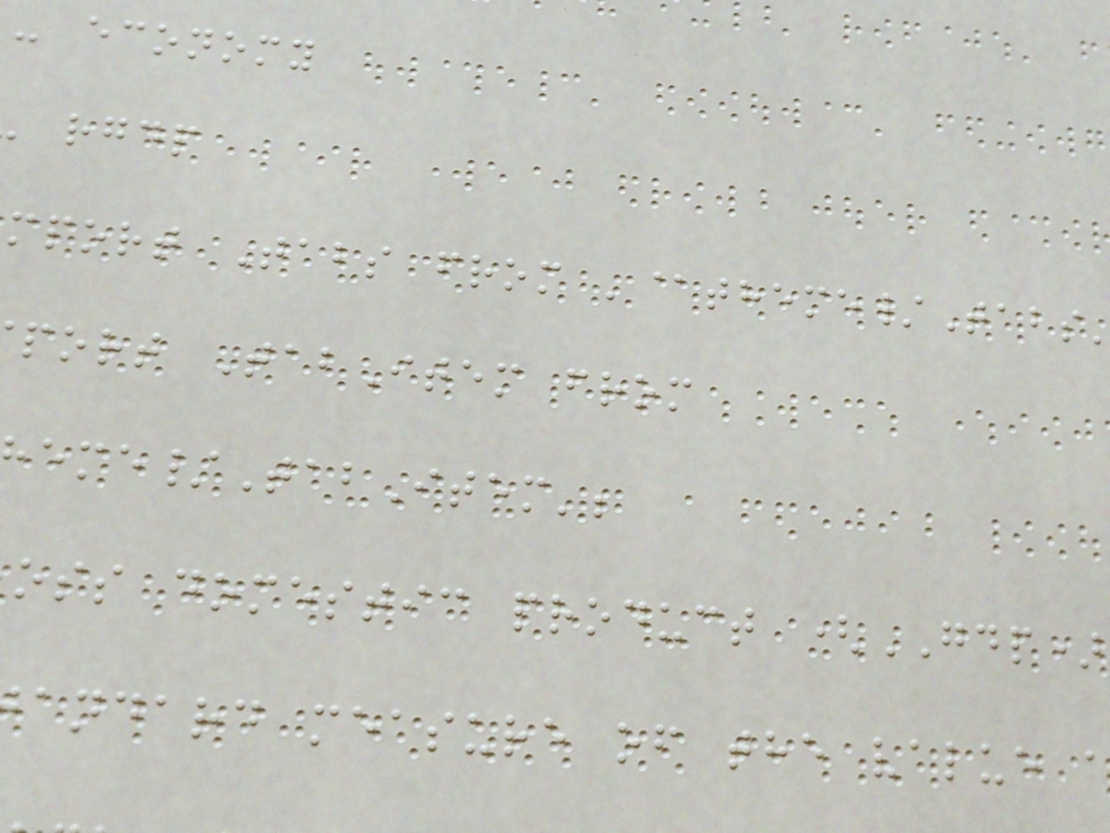- economy
rgdp
mport Tabs from '@theme/Tabs
port TabItem from
eme/TabItem';
oss domestic product (GDP)
andard measure of the value a
